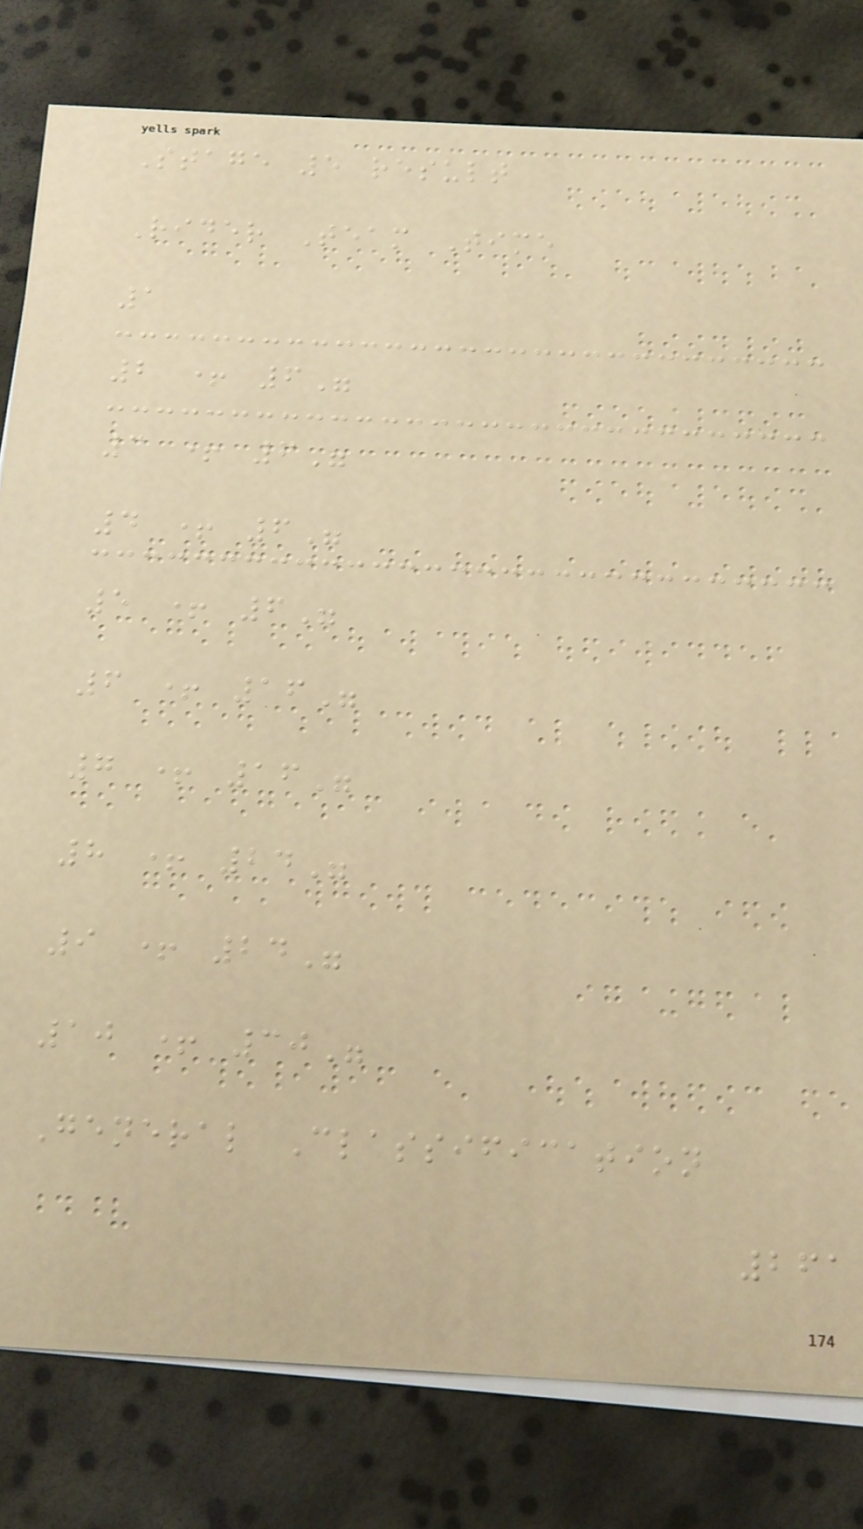Stage 5 result
Rider Team Time
1
2 + 6"
3 + 6"
4 + 6"
5 + 6"
6 + 16"
7 + 16"
8 + 24"
9 + 24"
10 + 30"
General Classification
261
